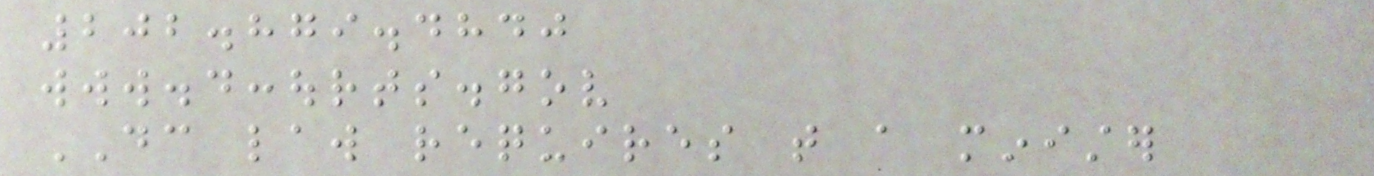202.879.4840
www.dccourts.gov
DC law requires that a minister
